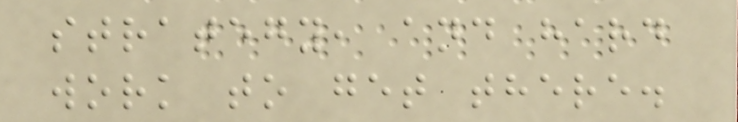strategy, and hard
work to get there.
